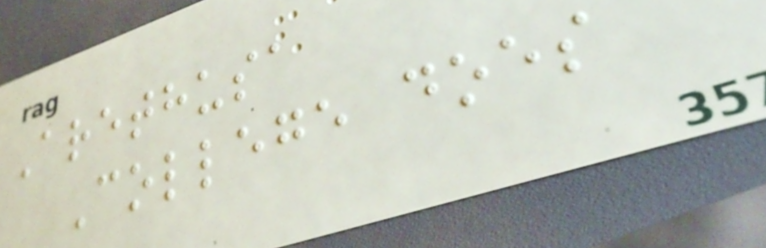Arethusa
College does
